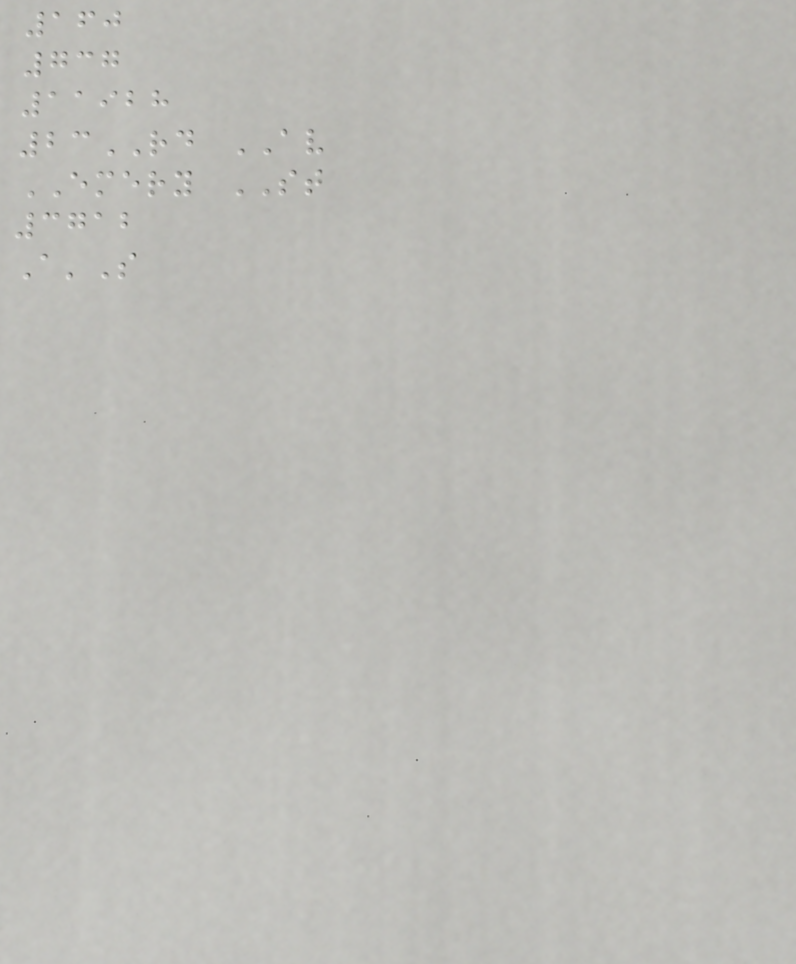160
737
11928
23RD AV
EMERY ST
3712
A'S
